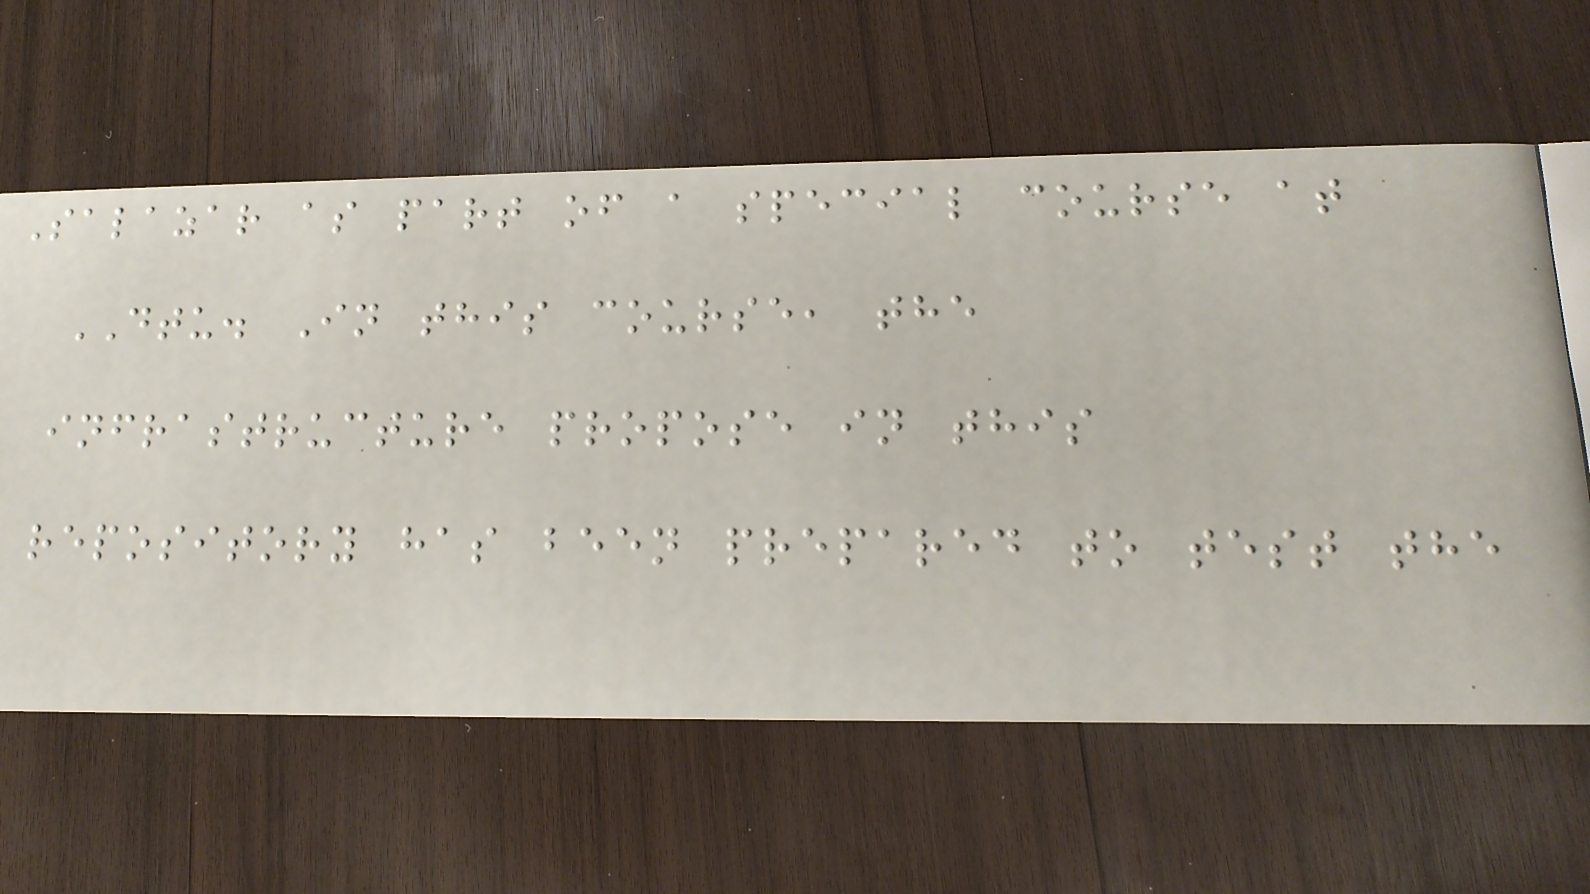Salazar as part of a special course at
DTU. In this course, the
infrastructure propose in this
repository has been prepared to test the
